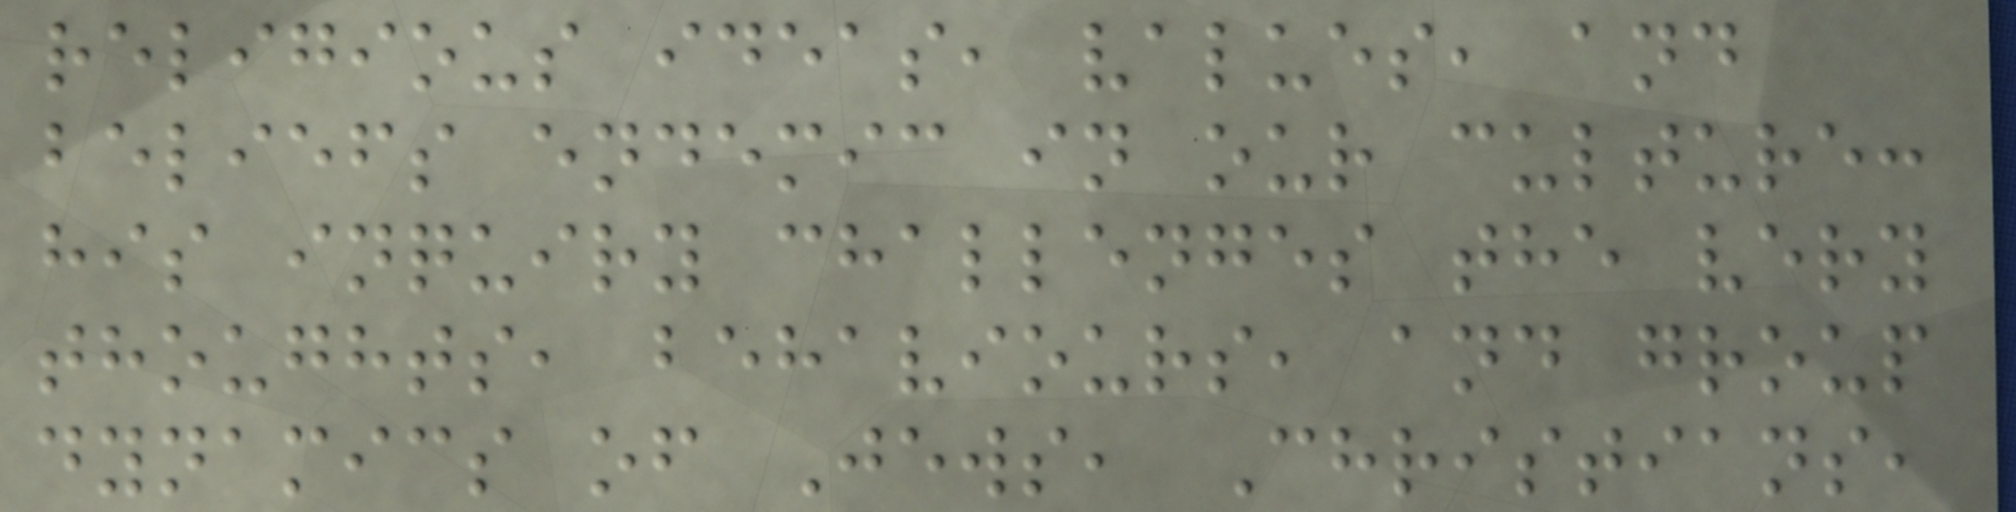religious ideas, values, and
beliefs endemic in our culture:
his inquiry challenges the very
thoughts, behaviours, and group
dynamics of Jews, Christians,
